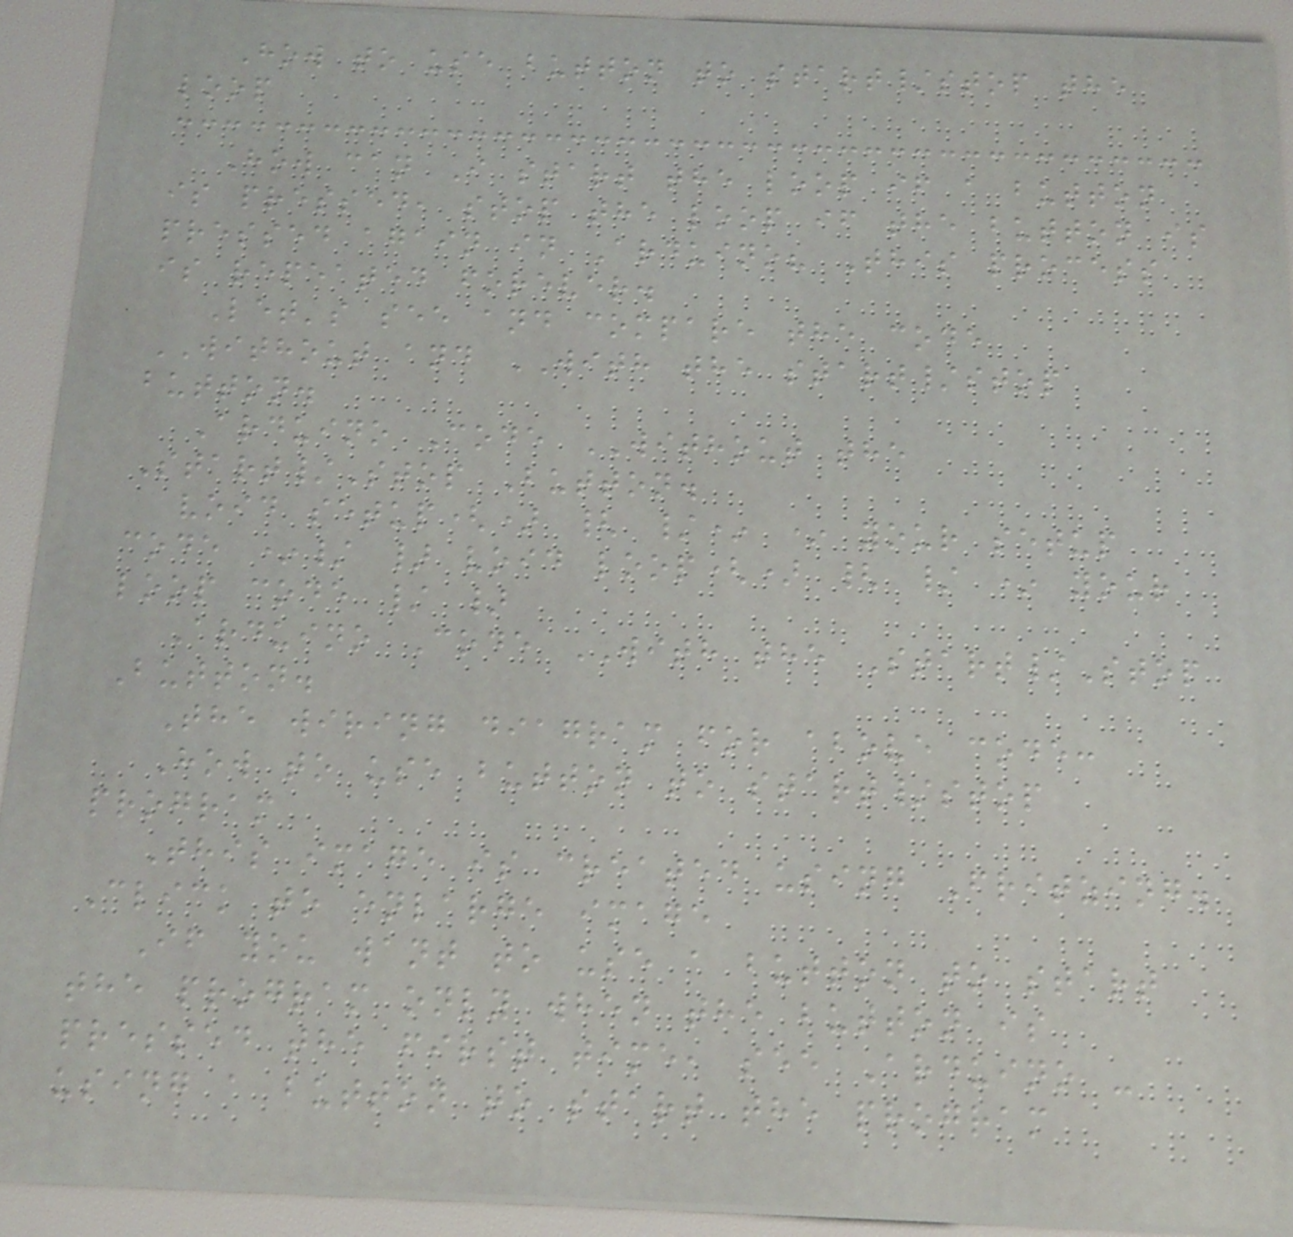How to use button to start/stop the
loop
How can I start the loop if a button
is pressed, stop the loop if the button is
pressed again in Arduino? This process
is repeated forever.
Let's see and compare the code
WITHOUT and WITH the start/stop
button.
Arduino Code WITHOUT the
Start/Stop Button.
void setup() { /* * your setup
code */ } void loop() { / * your
loop code / }
Arduino Code WITH the Start/Stop
Button.
The wiring diagram for above code:
How to use button to start/stop
program
This image is created using Fritzing.
Click to enlarge image
If you want to use a button to start
the program only when the button is
pressed the first time, see Arduino -
using a button to start the program
